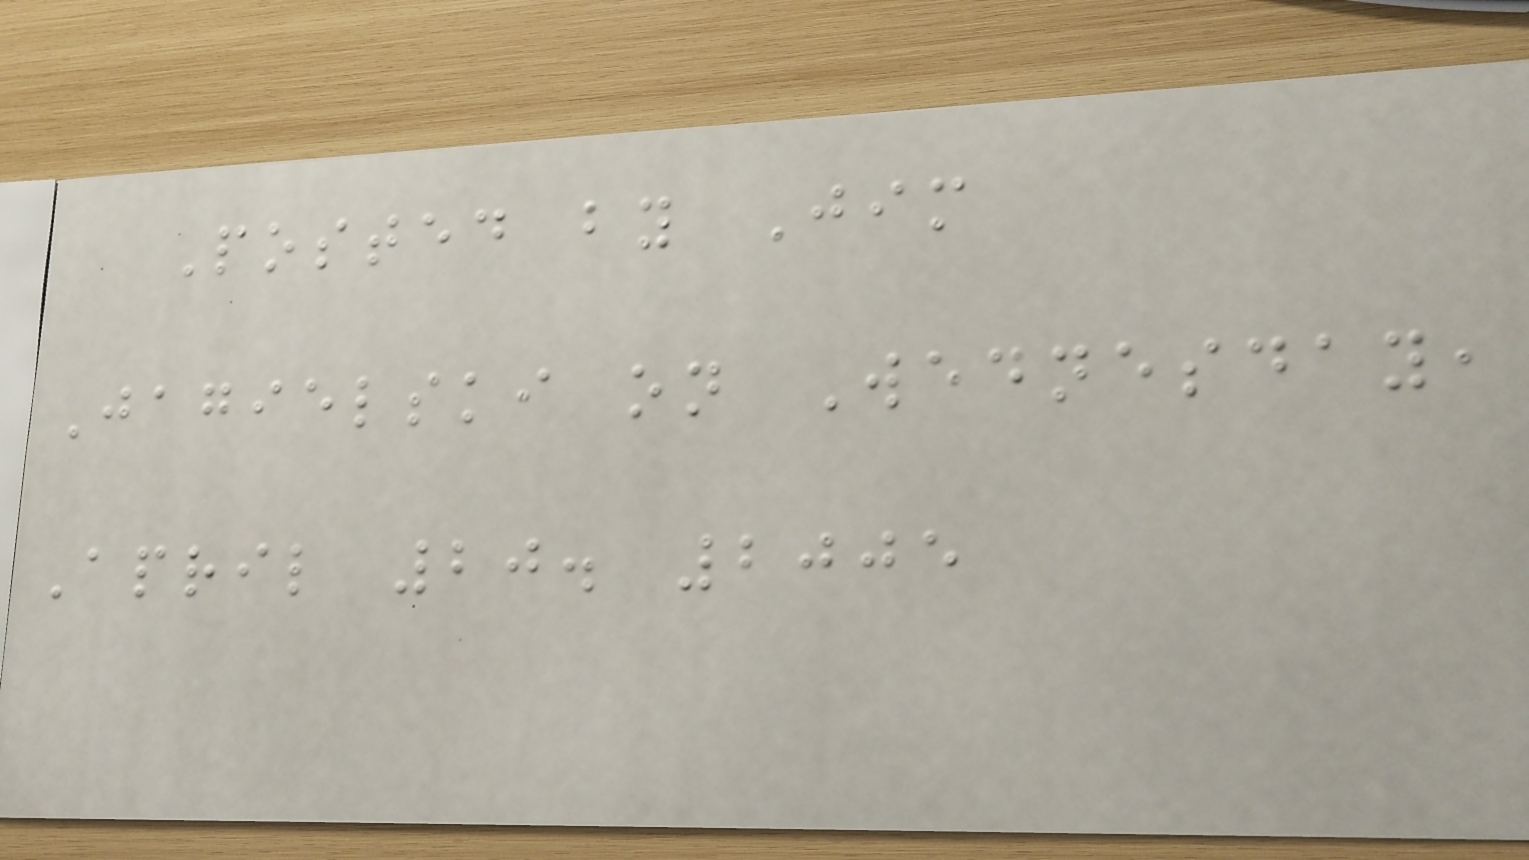Posted by Jim
Jagielski on Wednesday,
April 20. 2005
